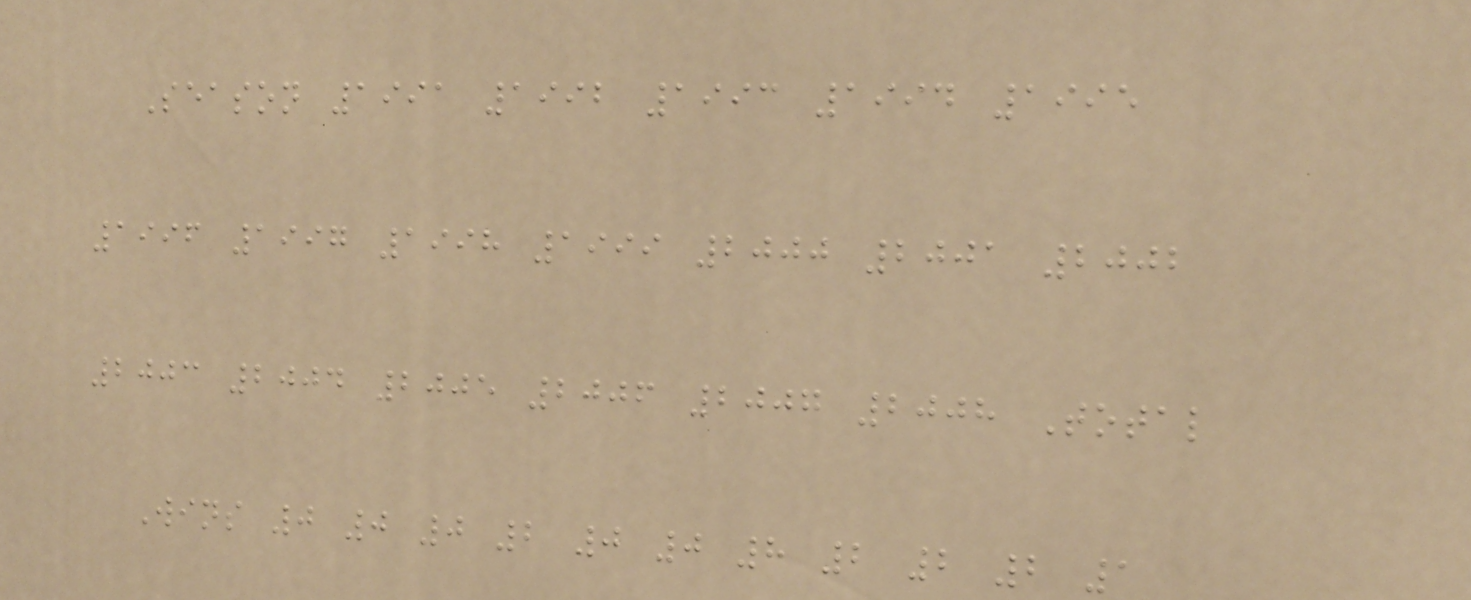Season 1991 1992 1993 1994 1995
1996 1997 1998 1999 2000 2001 2002
2003 2004 2005 2006 2007 2008 Total
Wins 0 0 0 2 0 0 8 2 2 2 1
